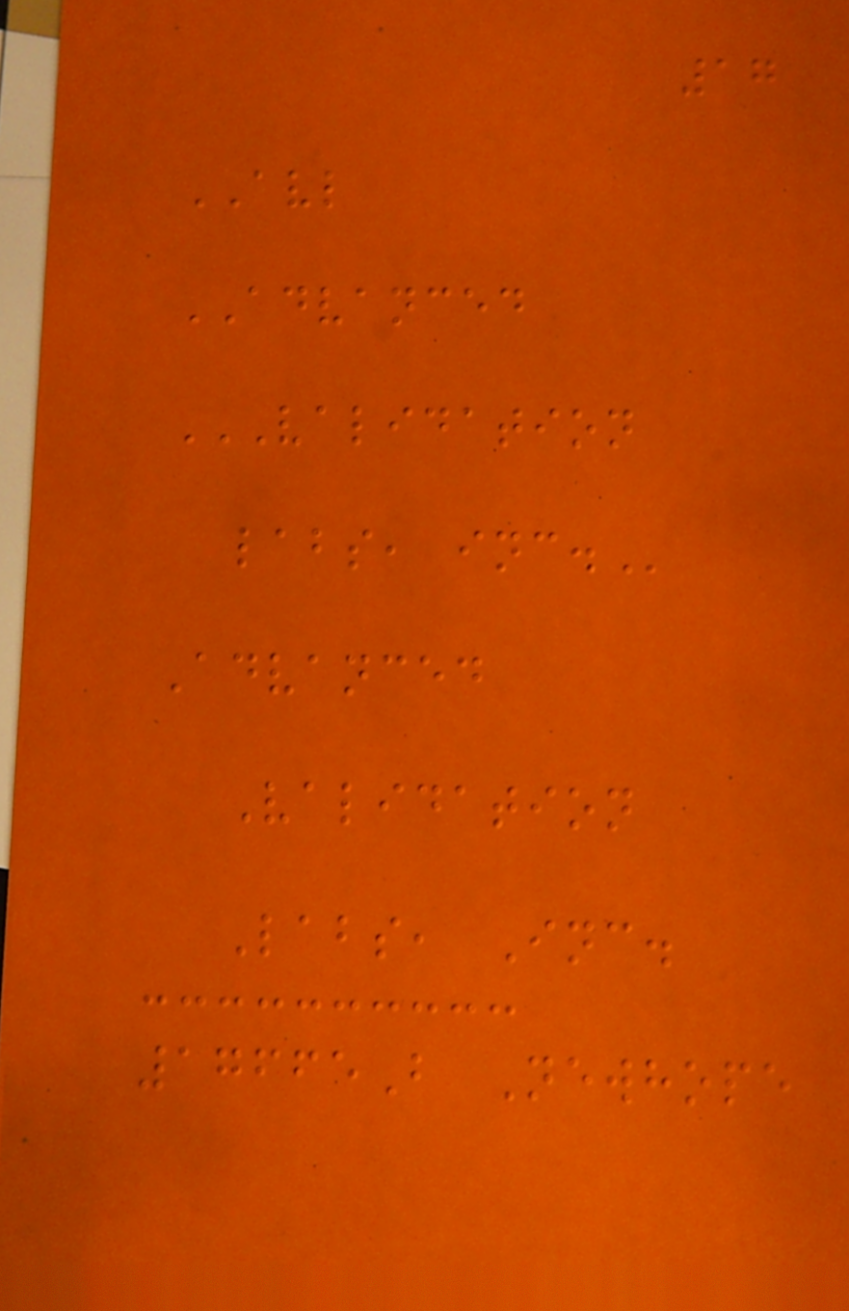17
AVL
ADVANCED
VALIDATION
LABS, INC.
Advanced
Validation
Labs, Inc.
17665B Newhope
